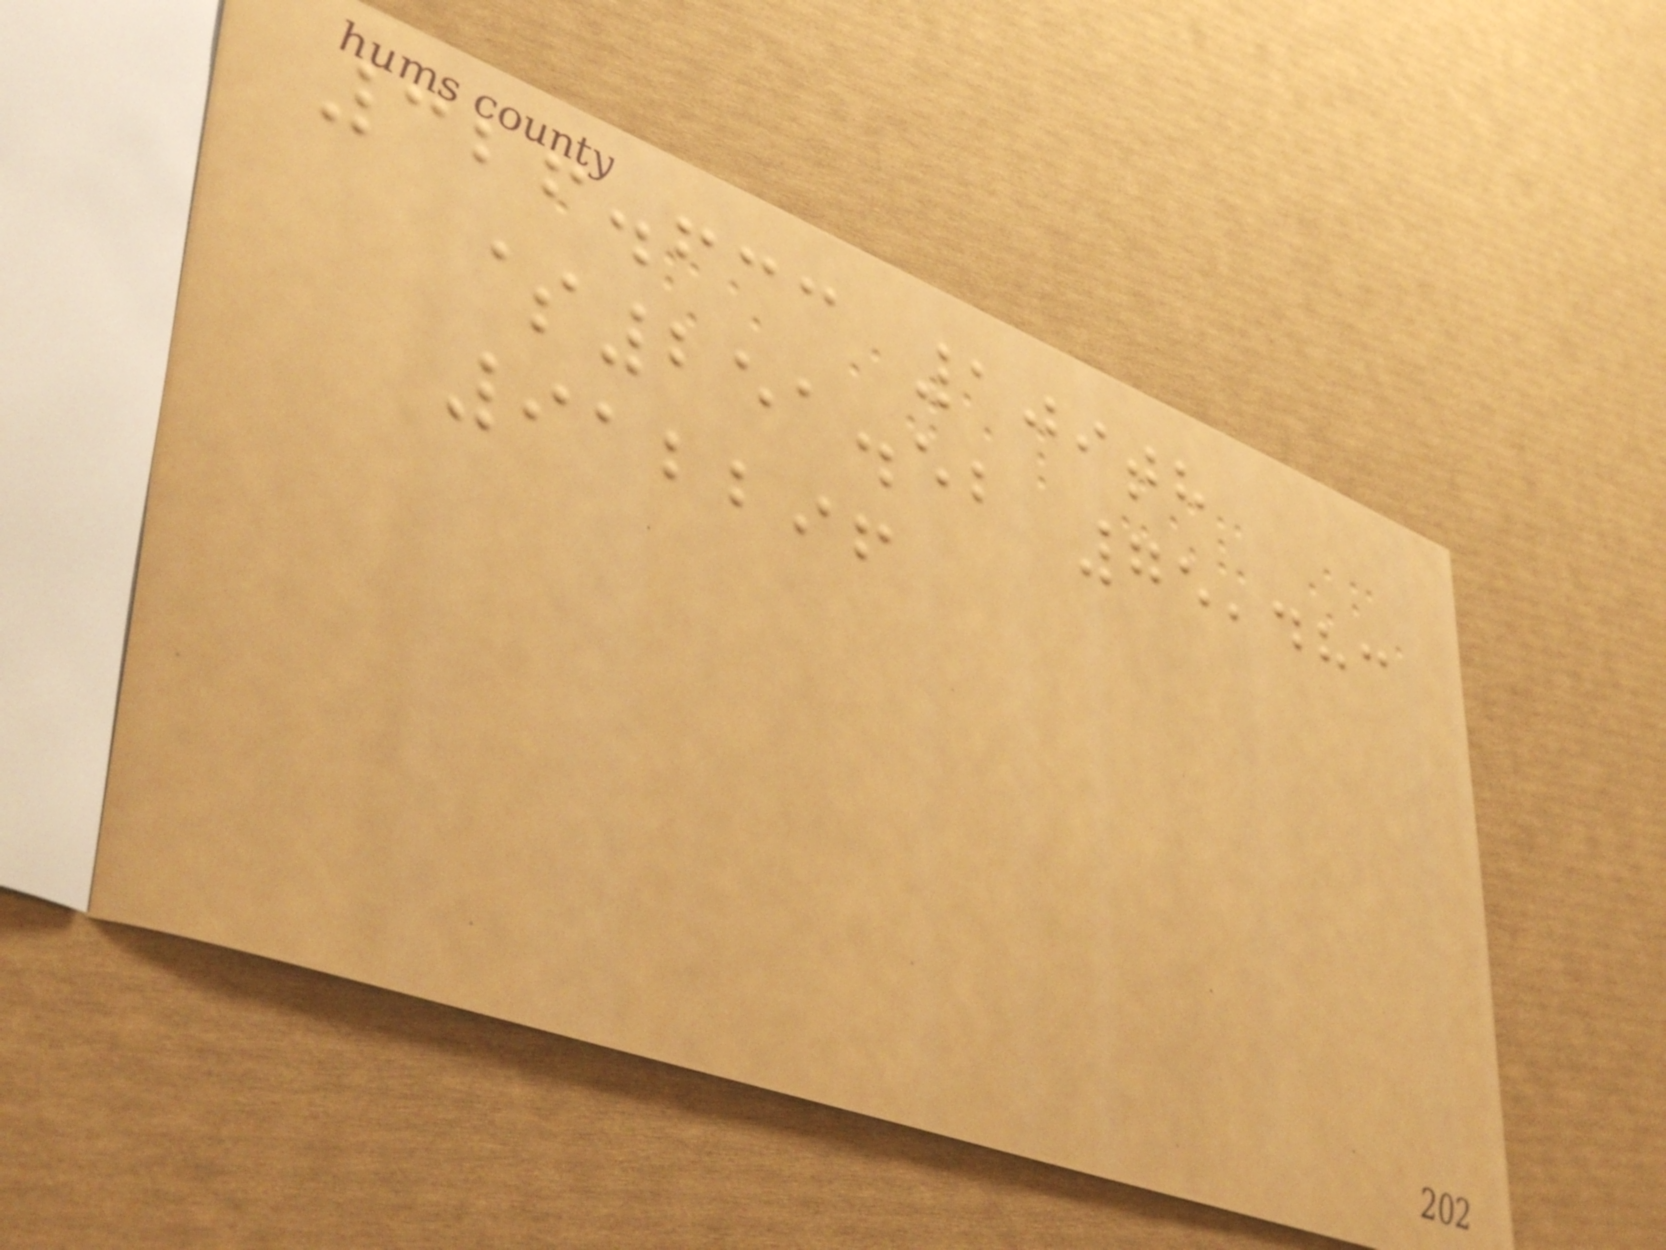326.633 109th
$251.52 75,483
912296
